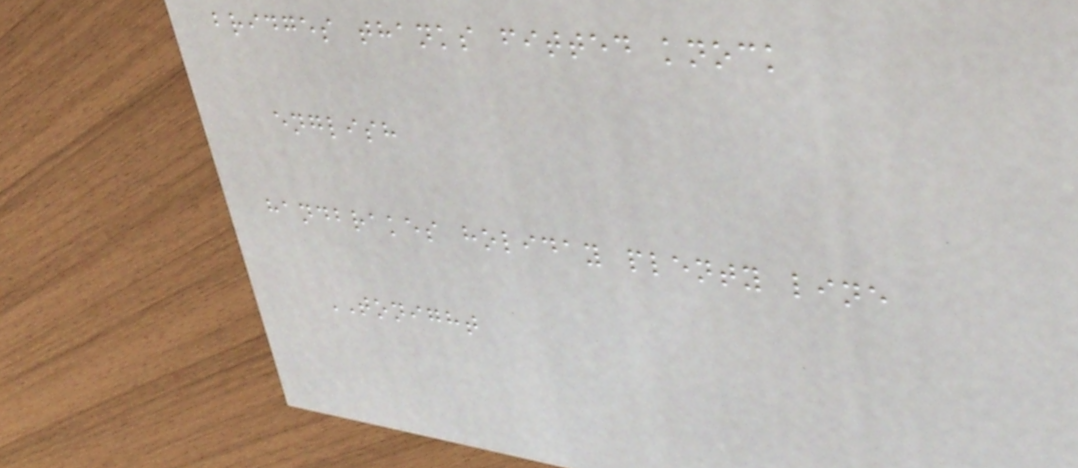bridges thanks fitted knock
english
handbrakes holiday plenty line
TONIGHT
